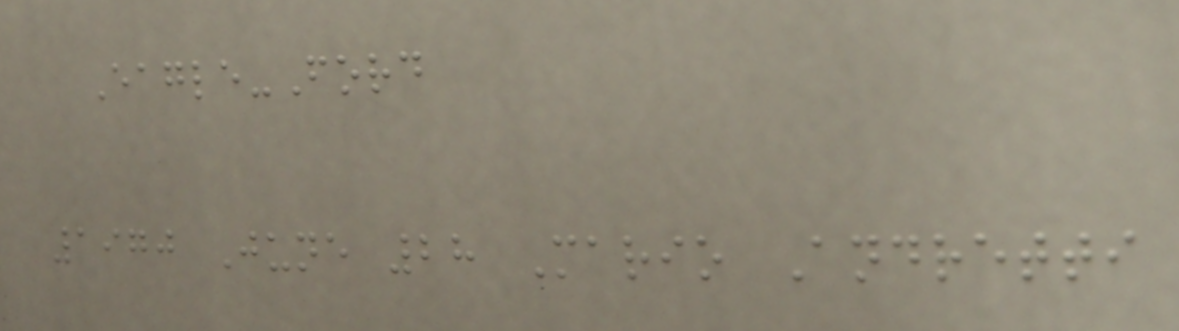Eagle-Ford
1970 June 28 Mario Andretti
